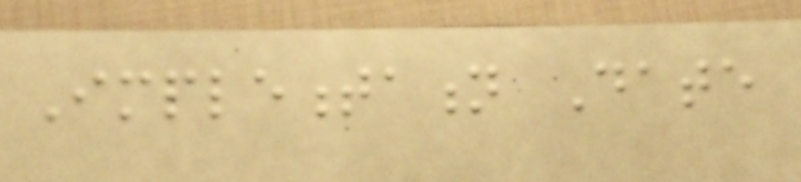Implementation Date
